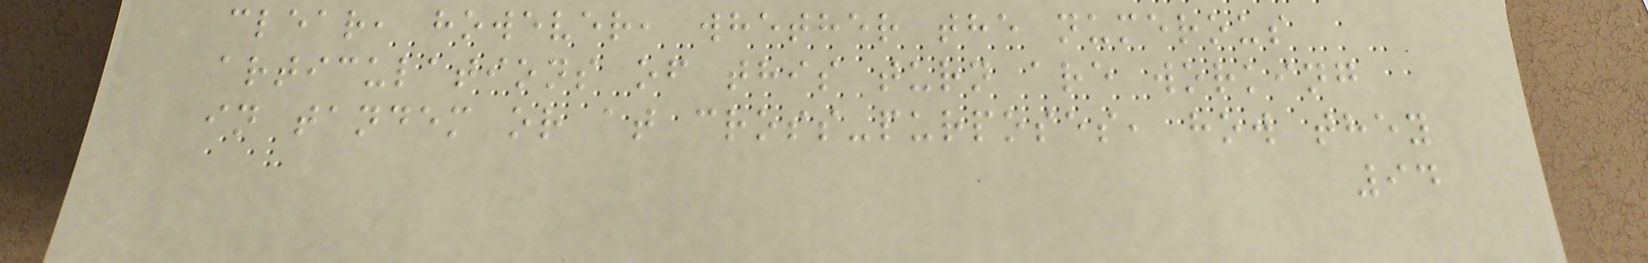clear, however, whether the numerous
articulations of this turn are working
in tandem or at cross-purposes, how they
94
